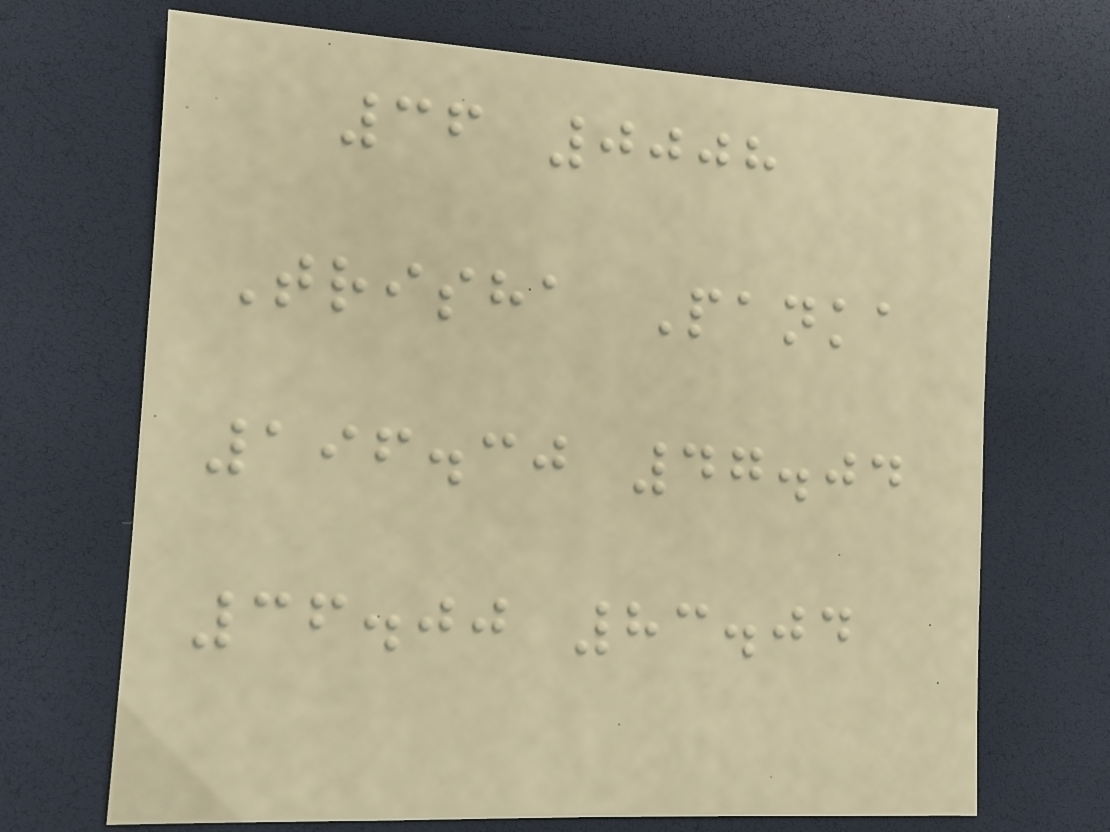36 0008
Trisha Panka
196.30 47.04
36.00 83.04
